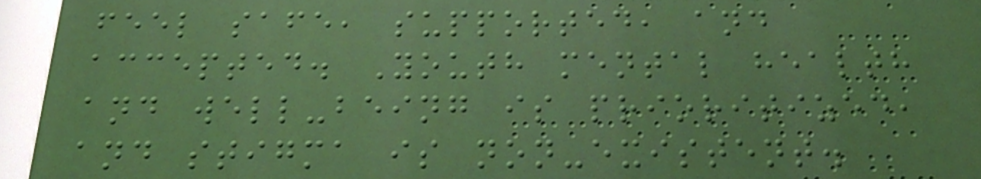feel safe, supported, and
accepted. Youth mental health
and well-being is prioritized,
and stigma is non-existent.
